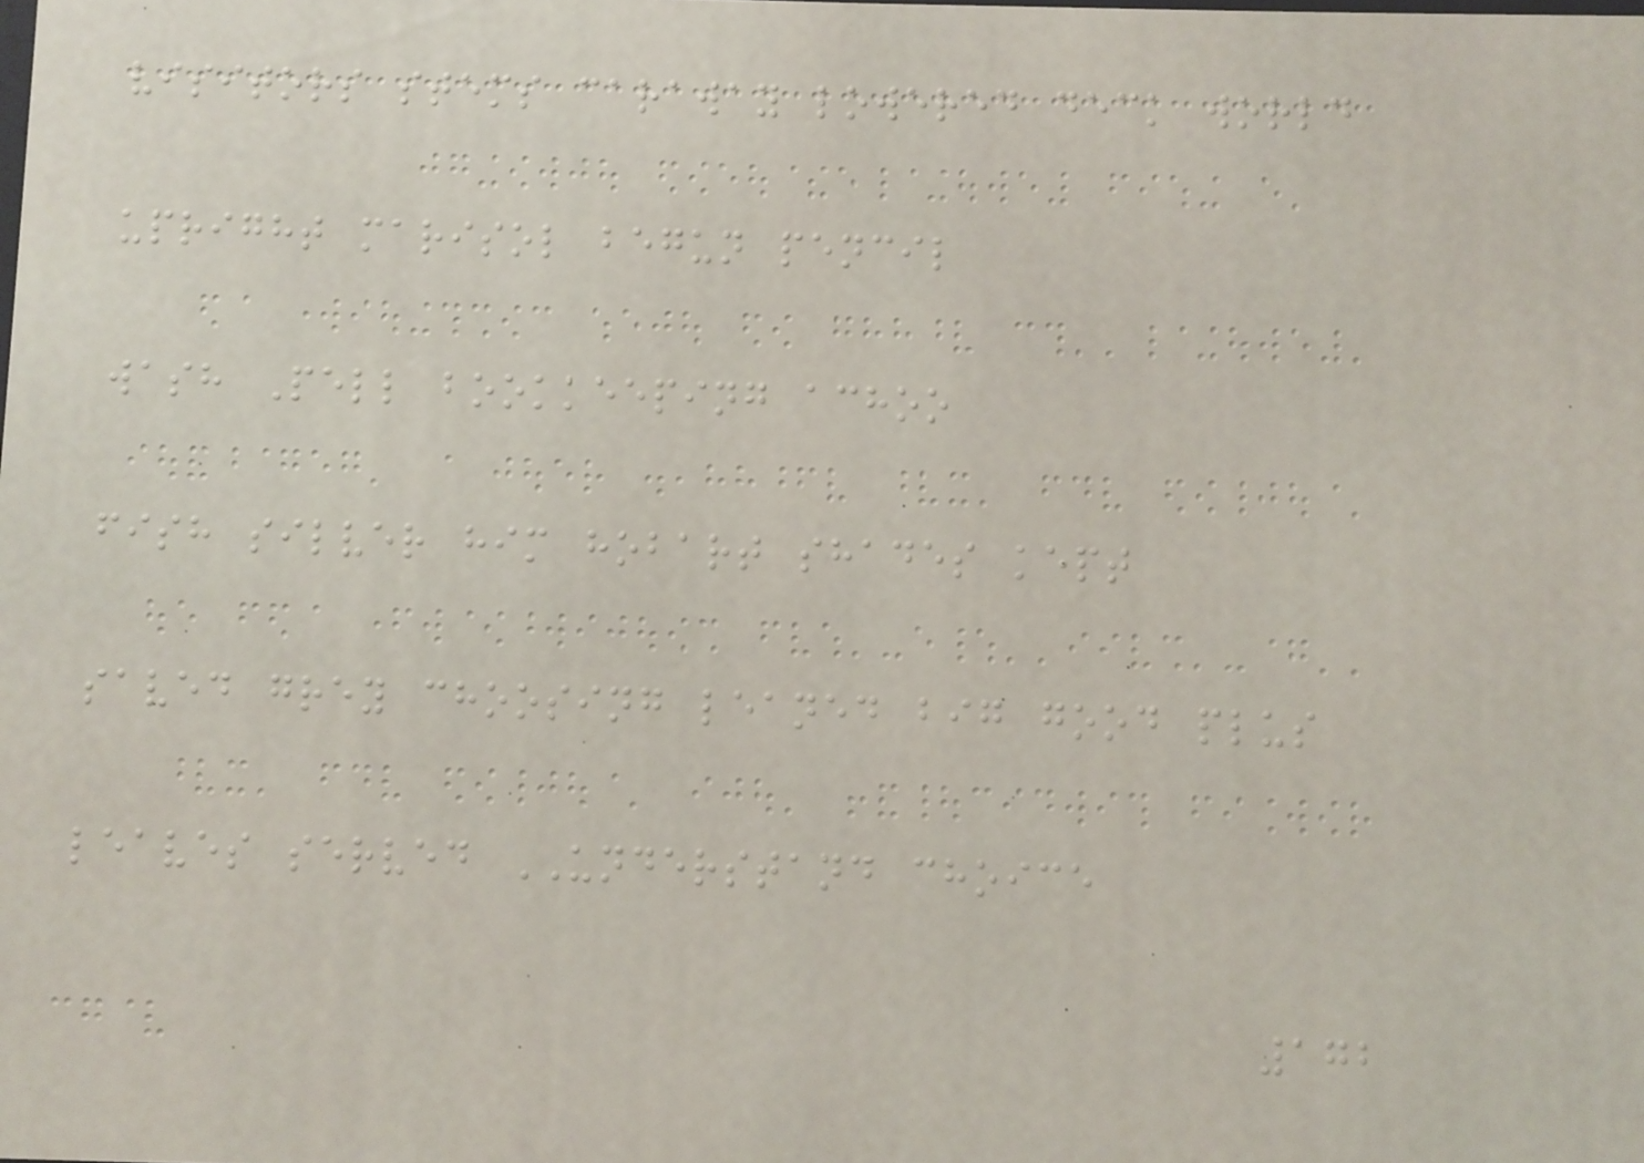visitors stems caraway lowered deck world
upright marisol begun pencil
wash Pell bookkeeping achoo
fish silver him hobart shades kept
saved grey choosing leaned big good plus
leaves served UNDERSTAND choice
172
